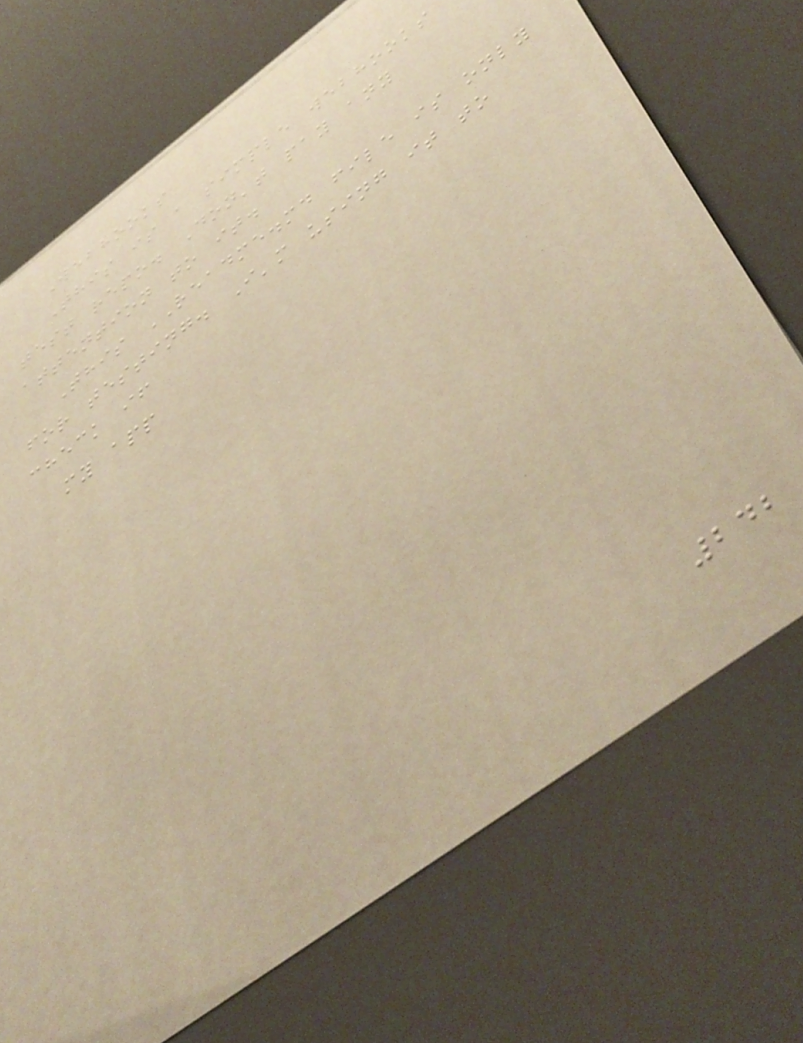Webhooks
This is a simple webhooks
test repo. Don't pay any
attention to it.
This README.md file is only
for testing. I'm using it to
check if
my app
242
